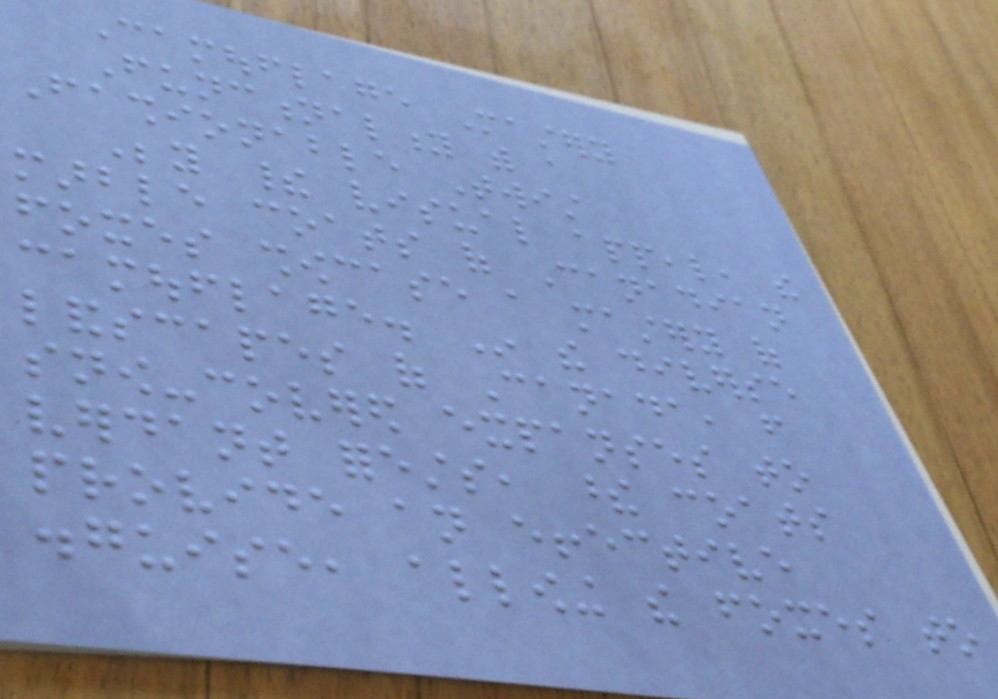Camouflage Mastery
Functionality with a
Fashionable Twist
Beyond their visual appeal, the
marble coats of Canadian
foxes showcase a mastery of
camouflage. In the diverse
landscapes of Canada, from
snow-covered expanses to
verdant forests, these coats
provide an effective
disguise, allowing the foxes to
